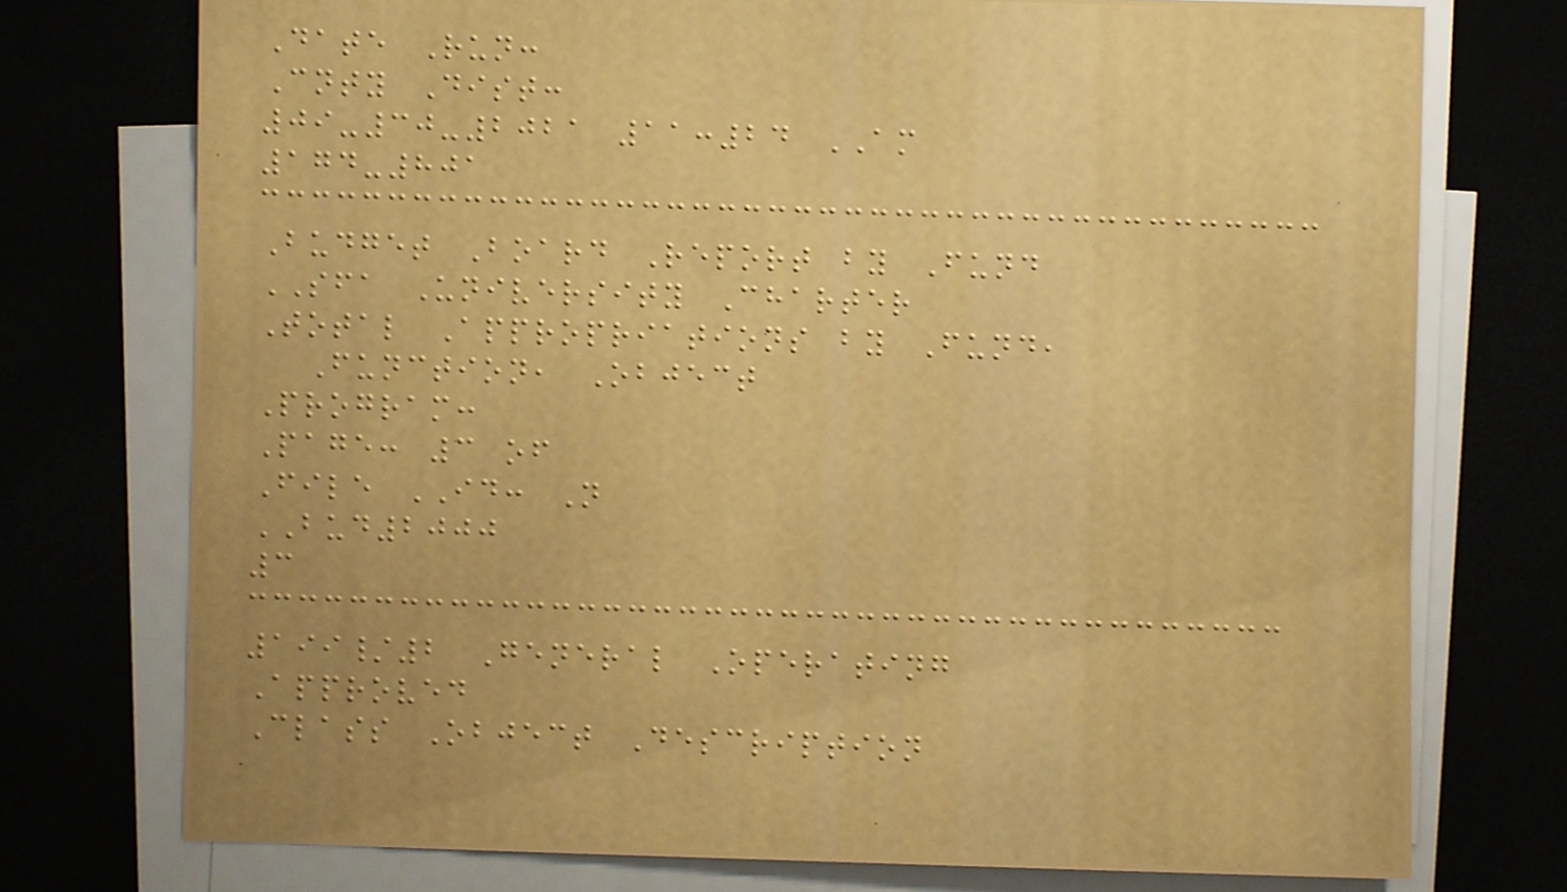Date Run:
Cnty Dist:
09-30-2021 11:24 AM
174-801
Budget Board Report by Fund
SFA University Charter
Total Appropriations by Fund,
Function, Object
Program:
Page: 3 of
File ID: N
BUD2000
3
199/2 General Operating
Approved
Class Object Description
